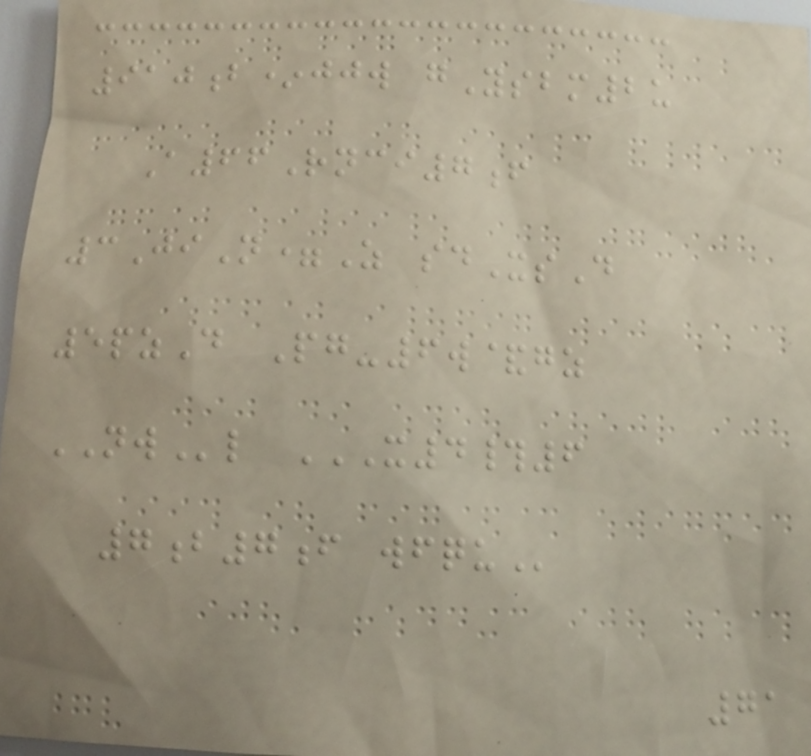910b*jjw gYsbm2u
A66Rnci7f
3JiN=Z sdXsD
5pzD Pg-6w&gz
NWl X4#6
7B7F WFQU
71
